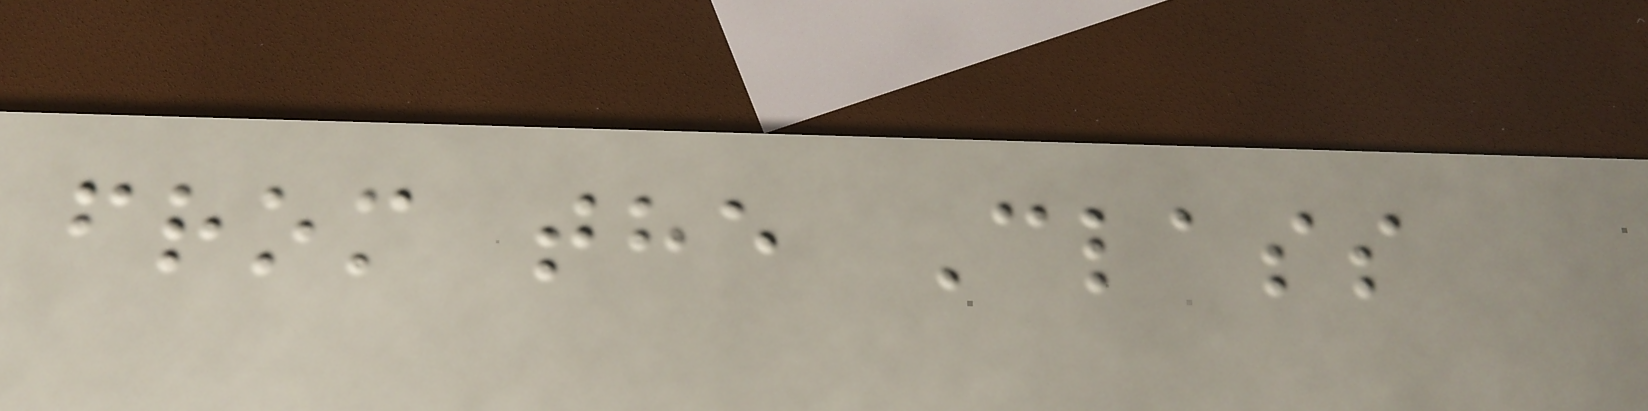from the Class
